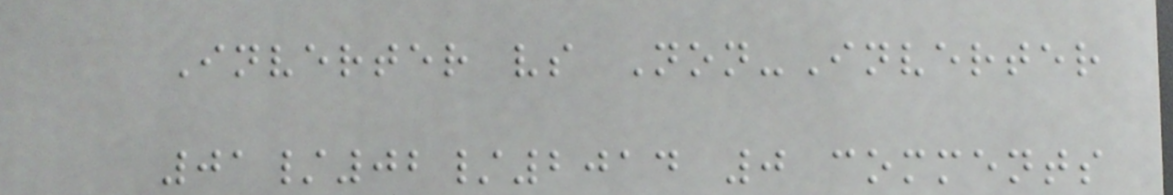Inverter vs Non-Inverter
01/02/2014 0 comments
